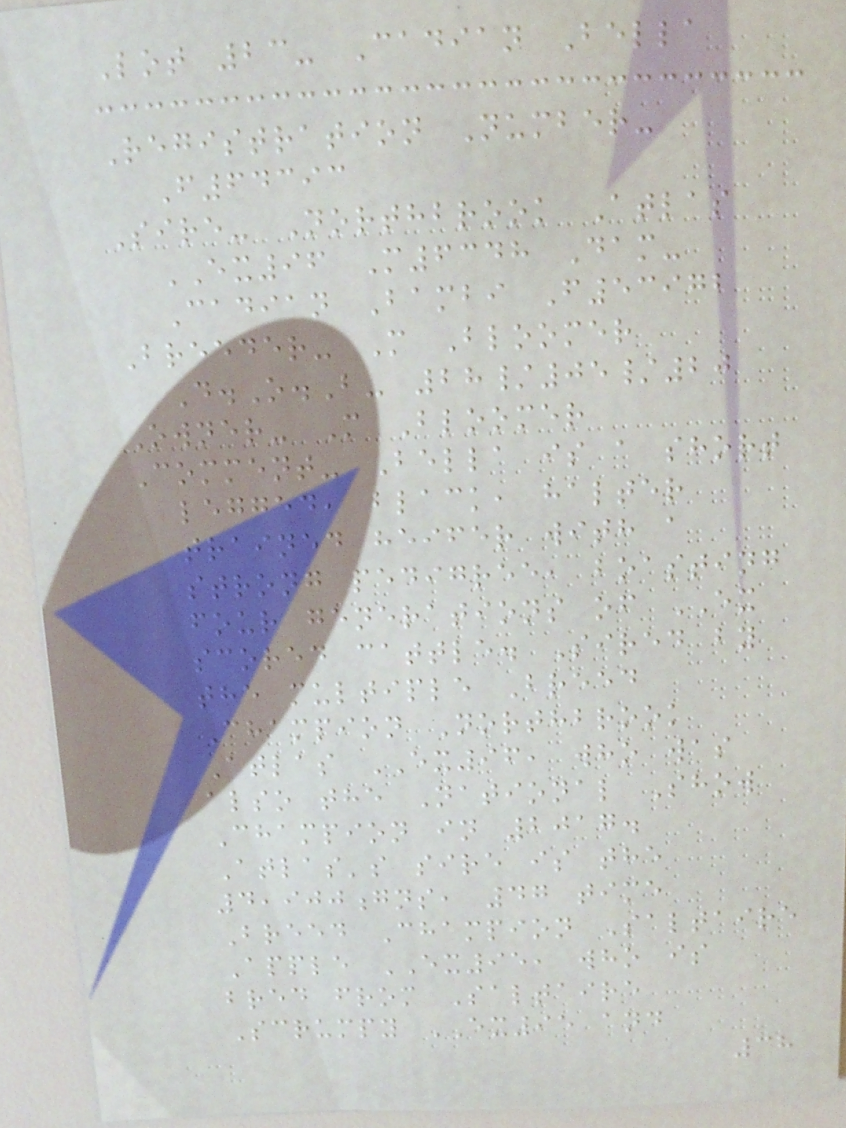Lot 23- Cadian Bella
Registration Number-
F64393
Sire- Northbrook Atlas
EX96 M6348 Dam-
Cadian Bambi F53972
Breeder- M Bloomer
D.O.B- 28/05/20
Owner- M Bloomer
Comment- Bella is a short
legged, black, halter
trained heifer with a
strong pedigree, boasting
four generations of EX
scored cattle. Sired by
the multiple Breed
Champion Northbrook
Atlas EX96, who was
also the National Show
Champion in 2017.
Atlas's sire is the
4,900gns, 47 time
Breed Champion Saltaire
Apple EX95, who is
bred from Saltaire
Scrumpy EX95 and
38
